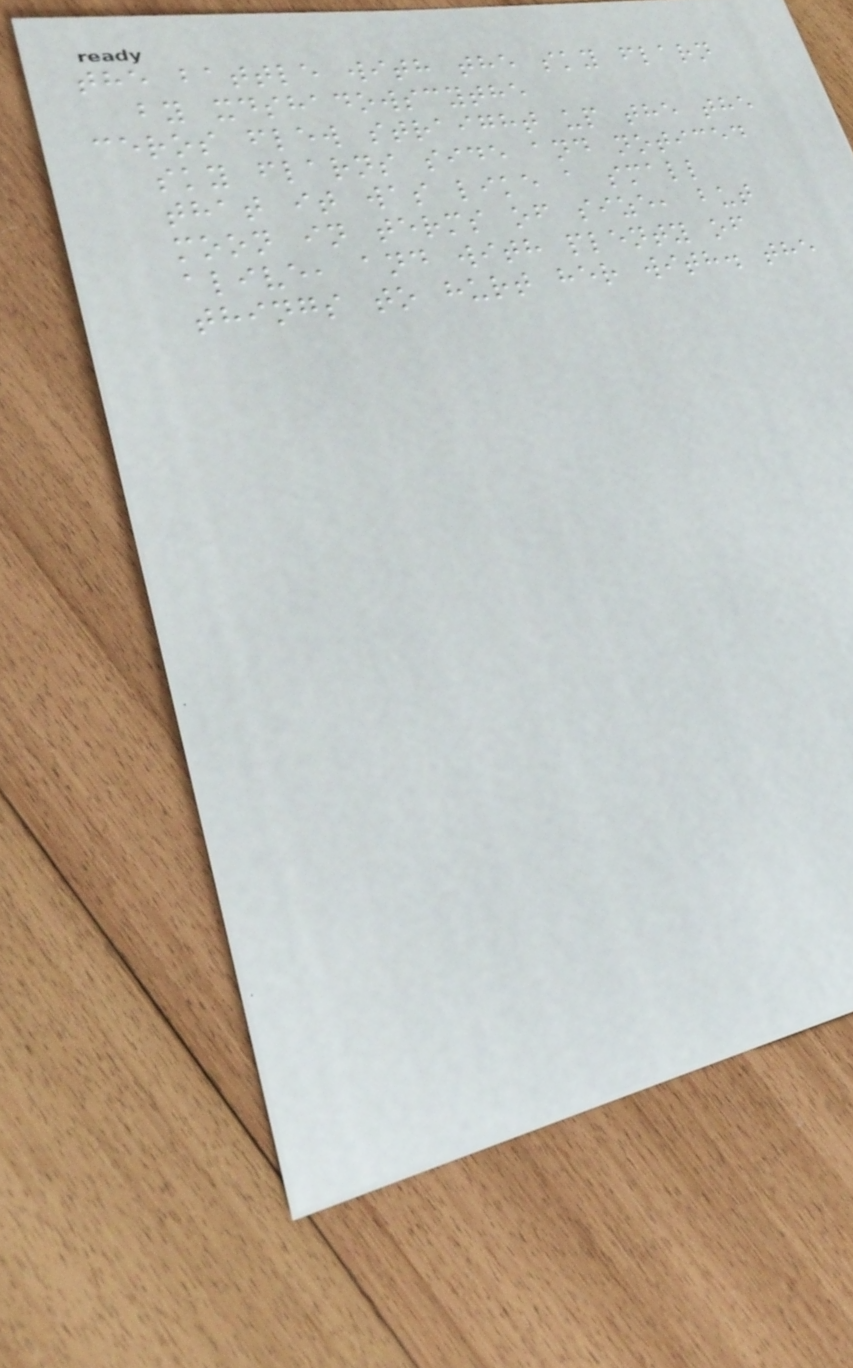the battle with the sky flarn
by xdshadowscythe
ceros flew straight up the the
sky flarns side and noticed
that it was like a small
moon in terms of size, but
alive, and with plenty of
things to hurt her with. the
